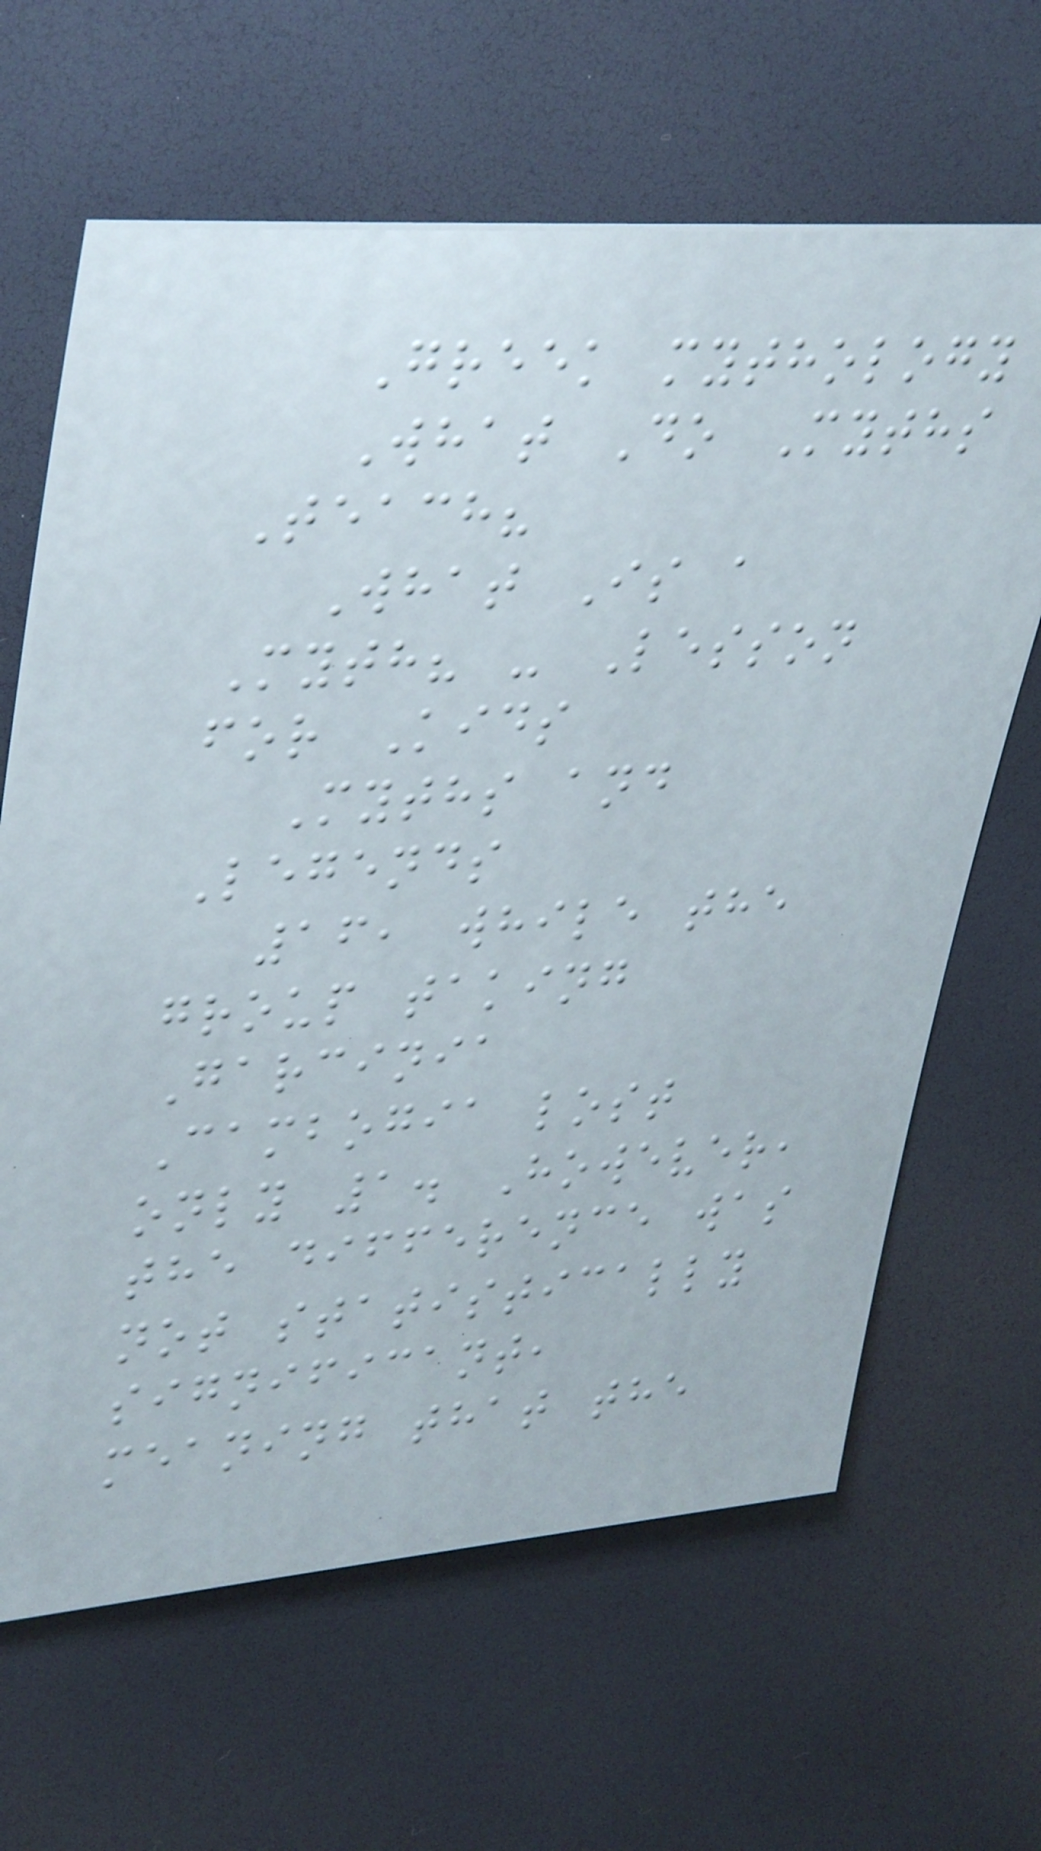Greek mythology
What Do Myths
Teach?
What Is a
Myth? - Lesson
for Kids
Myths and
Legends
16, while the
group taking
Garcinia
Cambogia lost
only 1. However,
the difference was
not statistically
significant,
meaning that the
